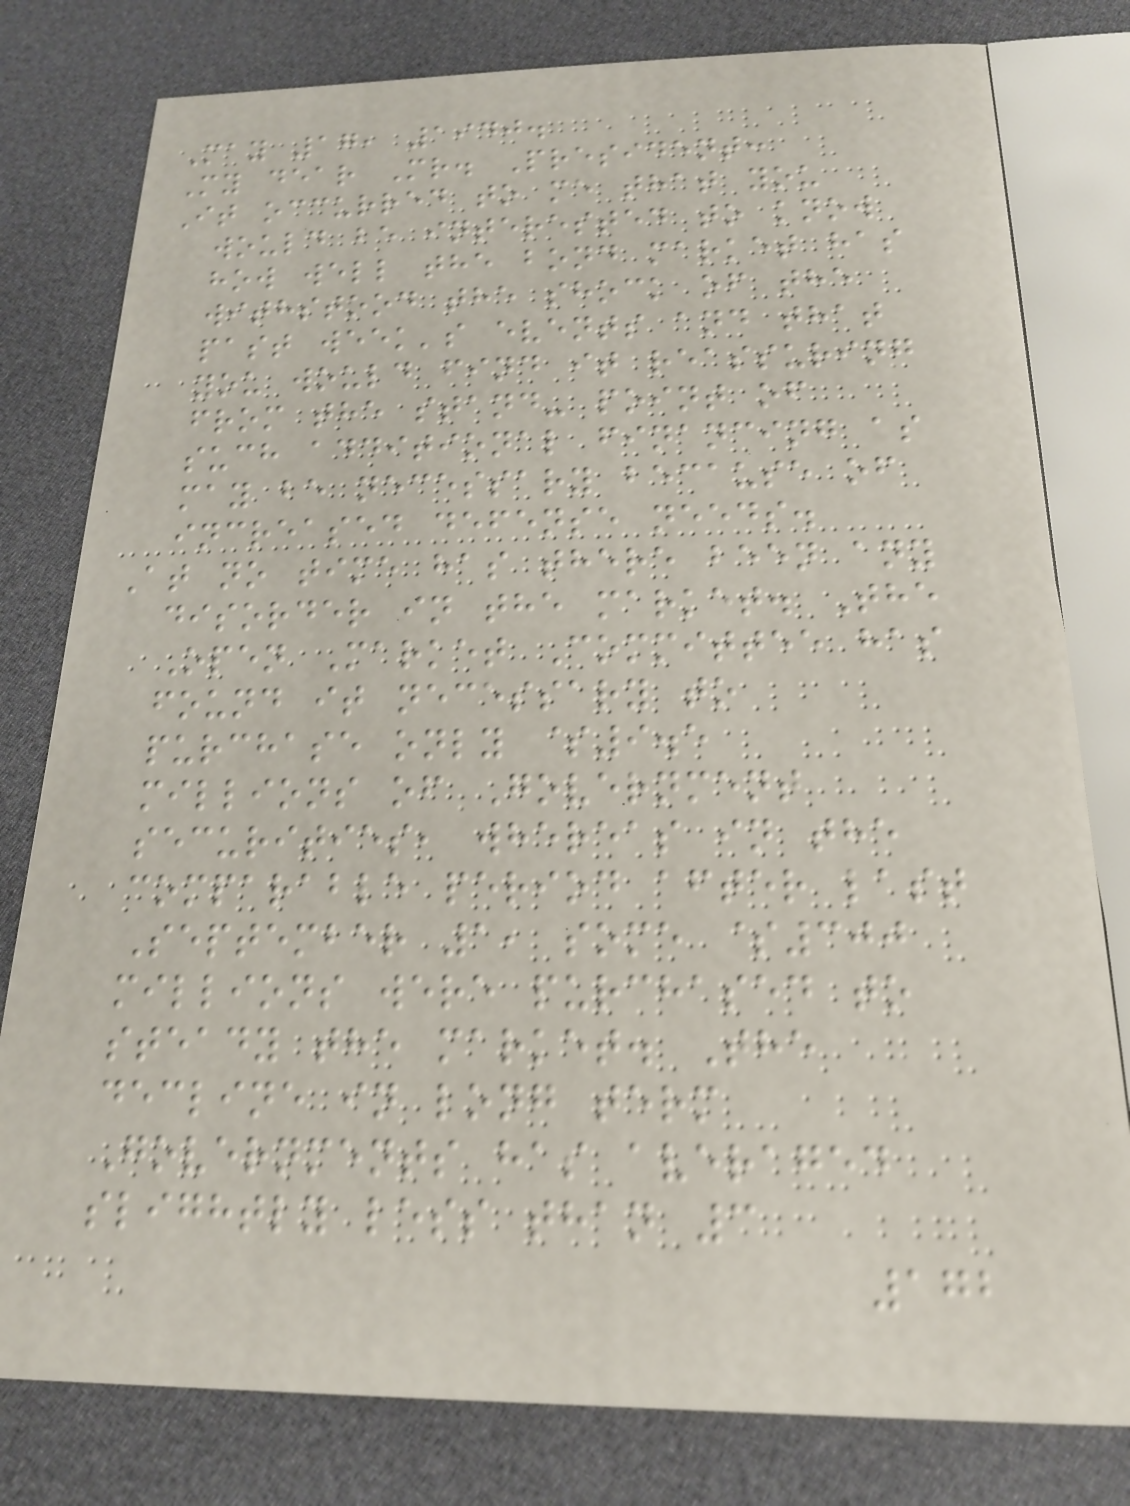May 17, 1940.
My dear Mr. President:
It occurred to me that you
would be interested to know
how well the bond market has
withstood the shock of the
past week's events and that
you would find it reassuring
from the stand- point of
such additional financing as
may be necessary because of
increased defense needs.
At no time has there been any
disorder in the market. The
Open Market Committee has
found it necessary to
purchase only $9.5
millions of Government
securities, whereas in the
comparable period after last
September 1, some $300
millions were purchased to
steady the market. The
decline in long term
Governments has averaged
slightly less than 3
172
